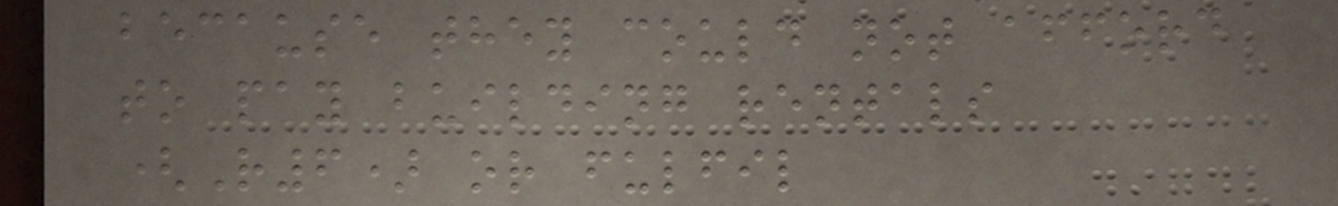because they could not afford
to pay building rentals
(R6) or fulfil
